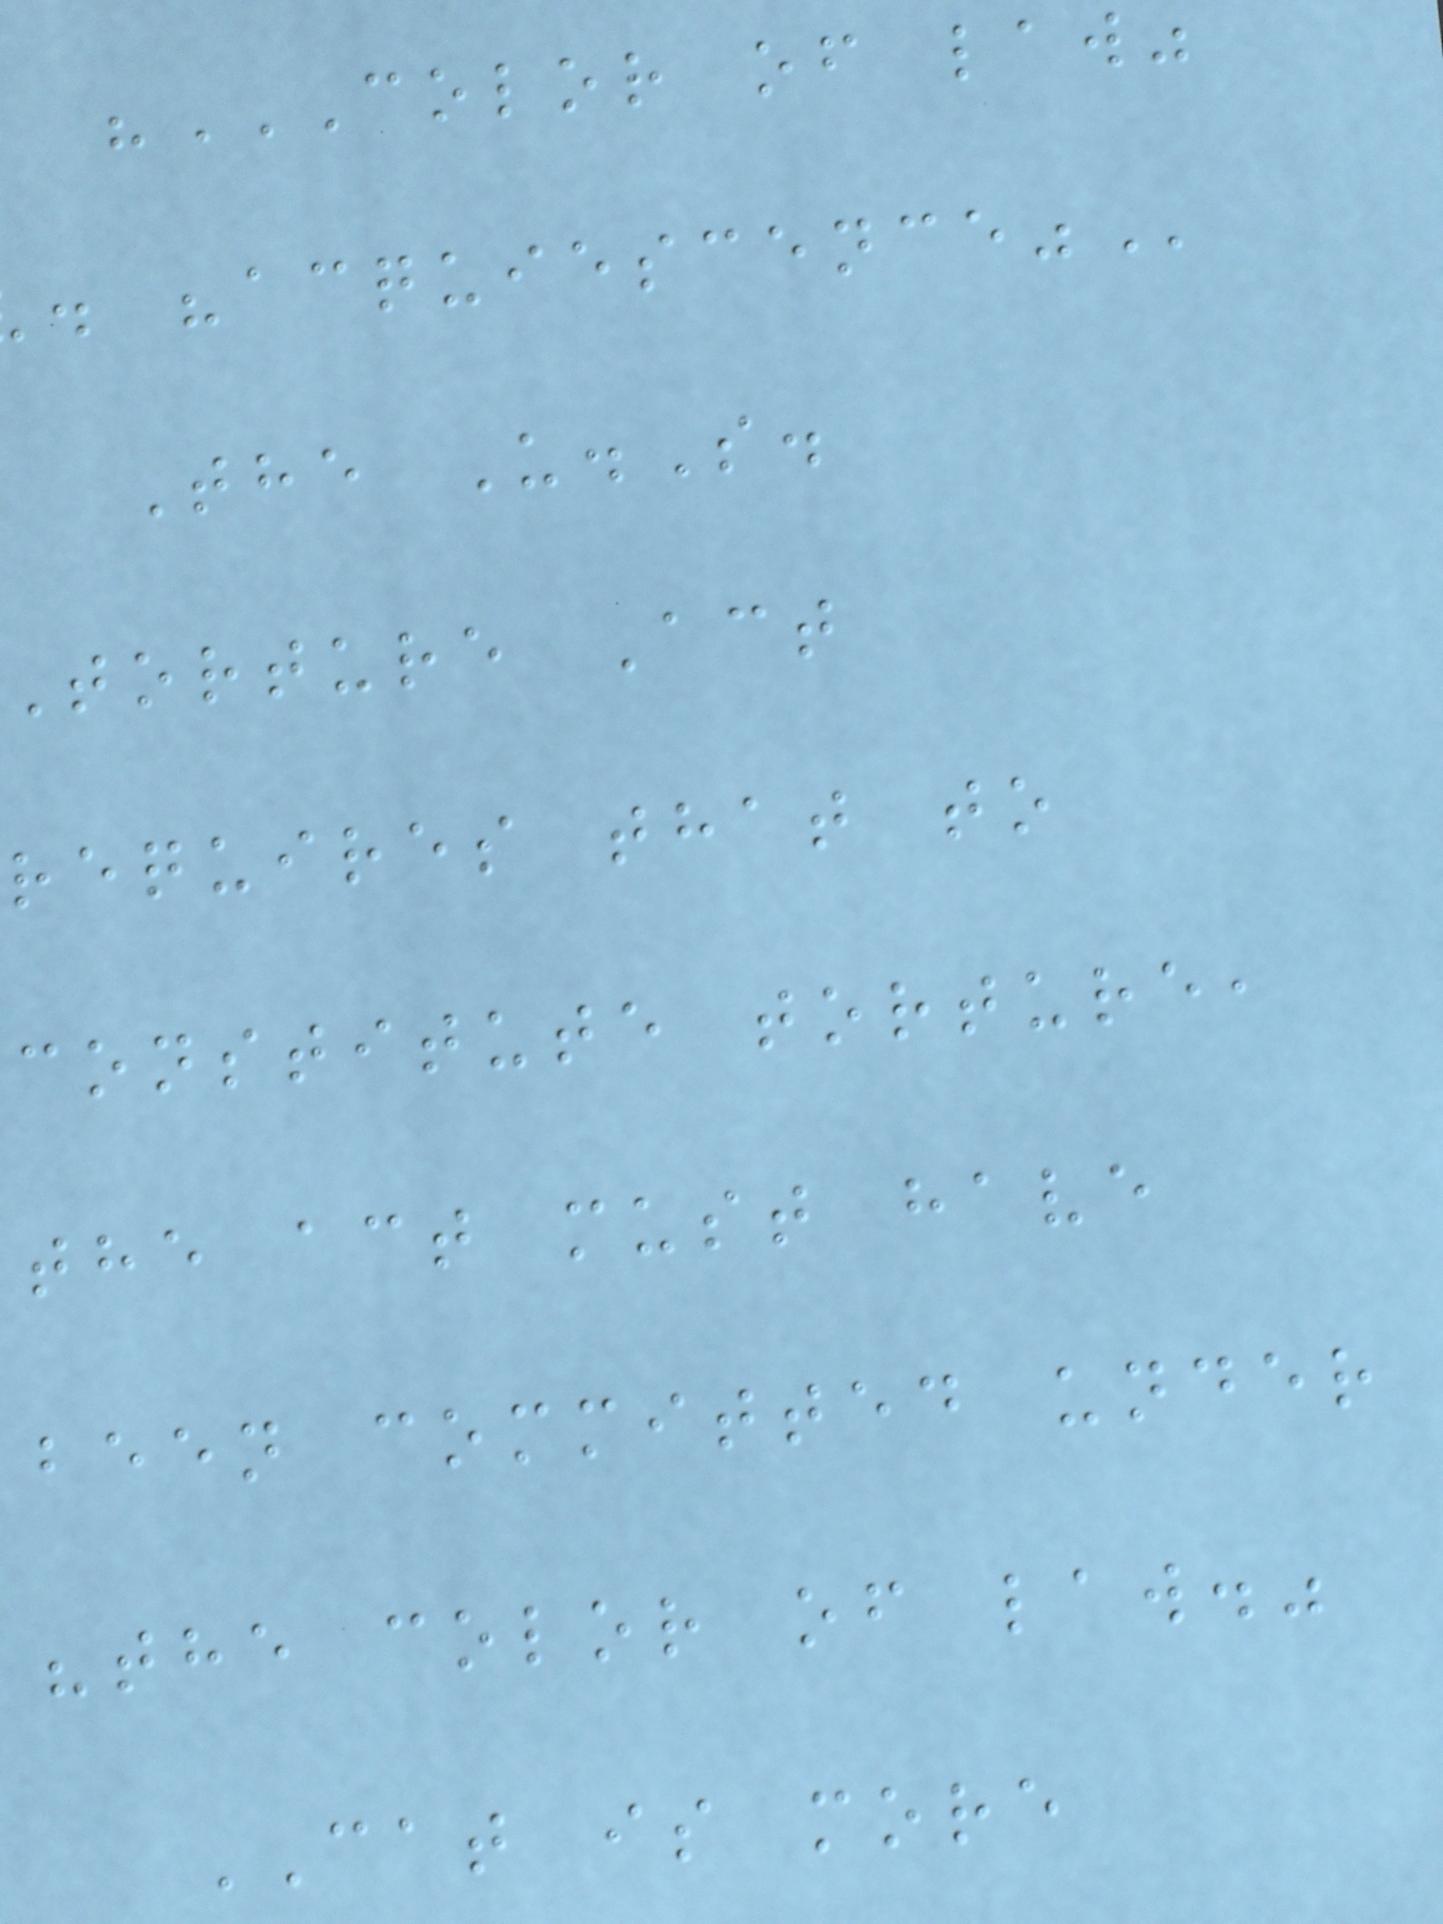"COLOR OF LAW"
The U.S.
Torture Act
requires that to
constitute torture,
the act must have
been committed under
"the color of law."
CAT is more
